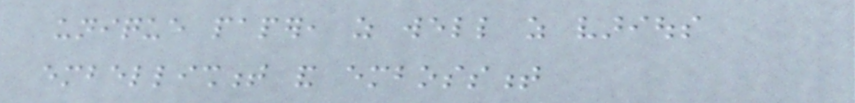unique paper, as well as various
embellishment and embossment
